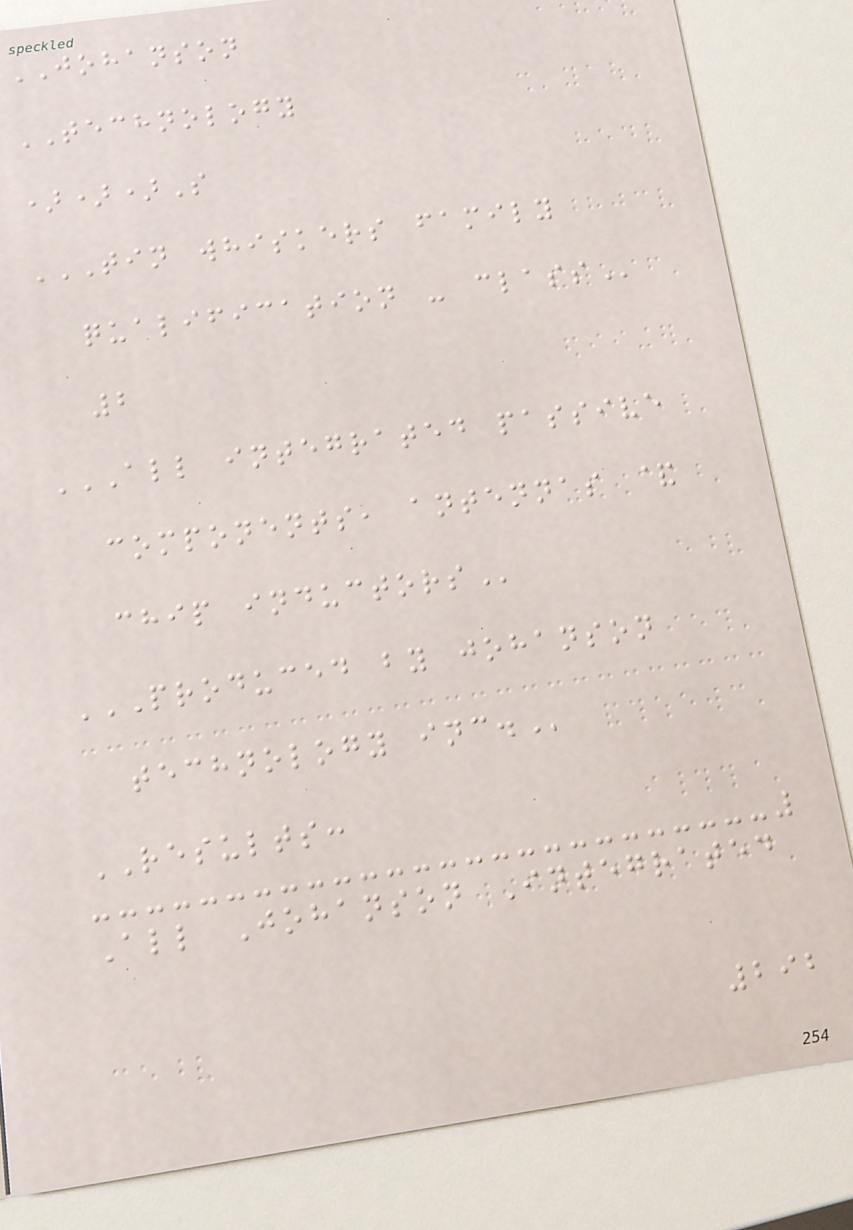JOHANSON
TECHNOLOGY
)))S
TIN WHISKERS FAMILY
QUALIFICATION - CLASS
2
ALL INTEGRATED PASSIVE
COMPONENTS, ANTENNAS &
CHIP INDUCTORS
PRODUCED BY JOHANSON
TECHNOLOGY INC.
RESULTS:
All Johanson Integrated
292
